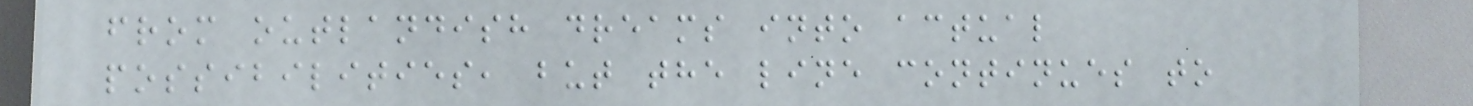from outlandish dreams into actual
possibilities, but the line continues to
